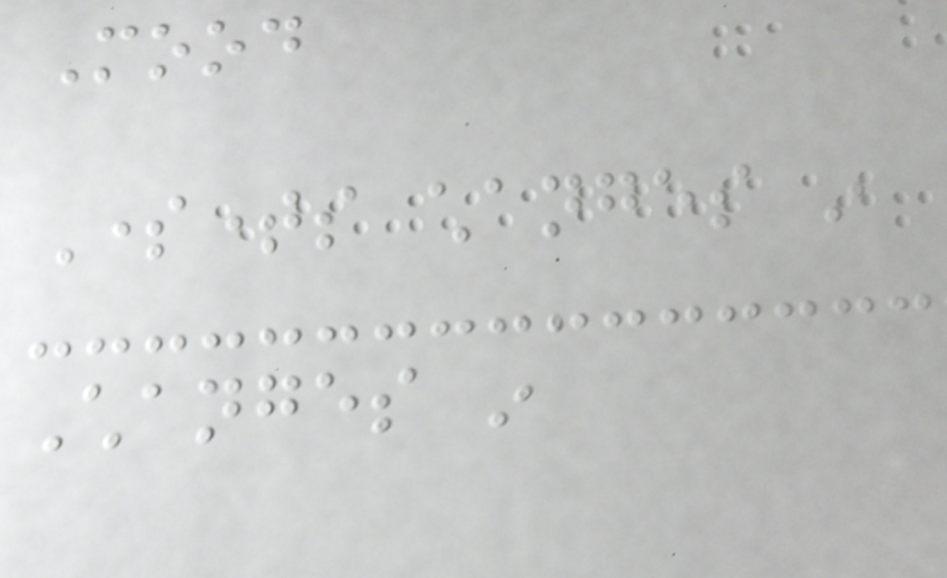Mood
Sometimes changes in
Changes in
